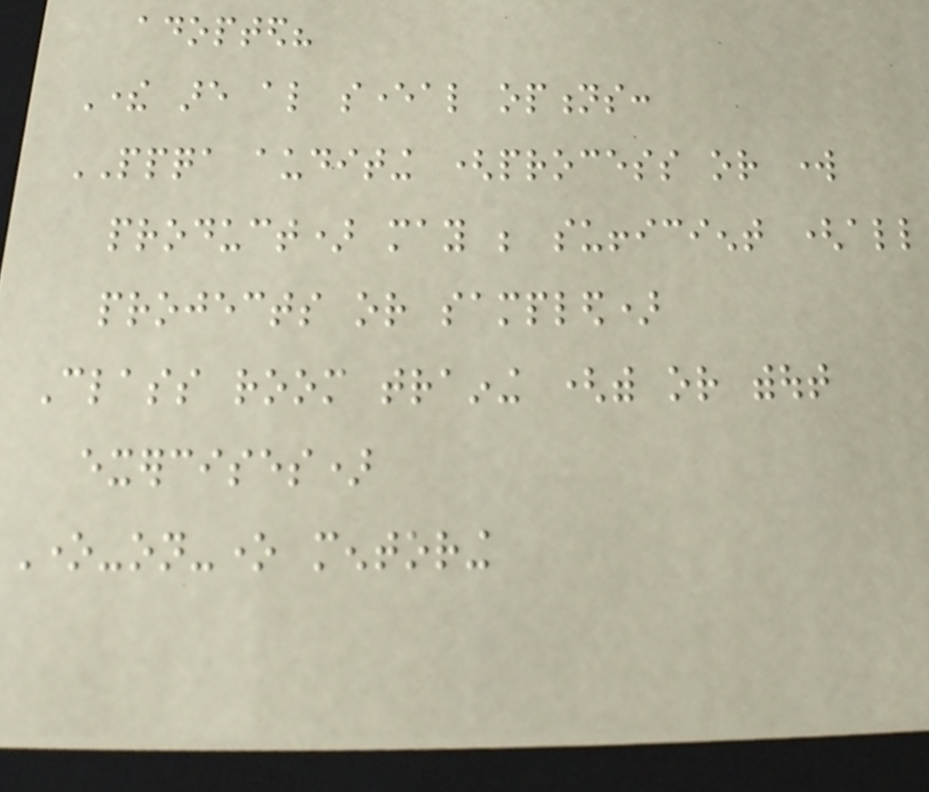adopted?
There are also several options:
PPQA auditing (process or work
product) may be sufficient (all
projects or sampled)
Class room training (with or without
exercises)
One-on-one mentoring
